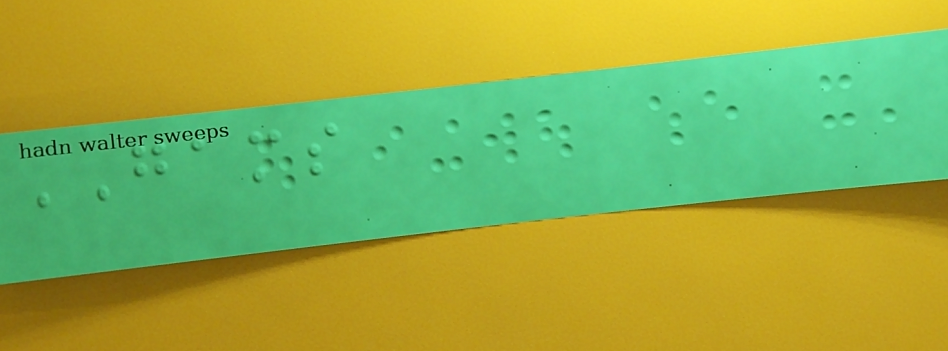GAMS
